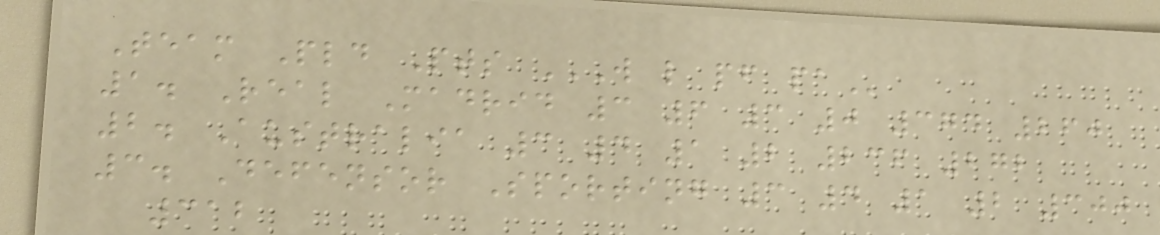Team Pld Pts W L PF PA
1. Real Madrid 3 6 3 0 374 260
2. Australia 3 4 1 2 236 272
3. Defensor Sporting 3 4 1 2 300
312
